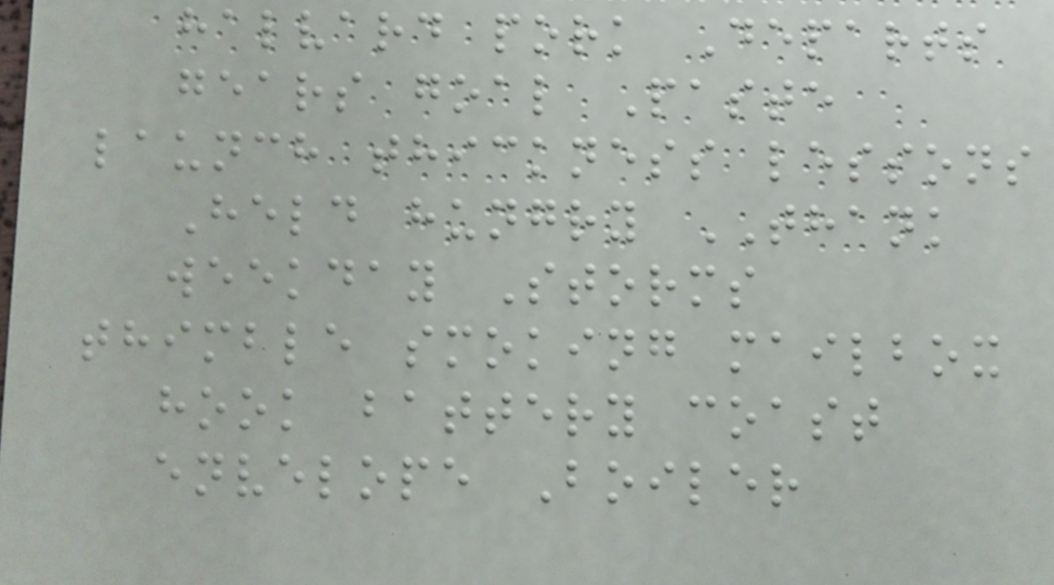halvard pork Departs
gears goal Paste
launch thickness lessons
Held hungry THANK
weekday Storms
thimble smoking mailbox
hook battery coast
envelope Boiler
